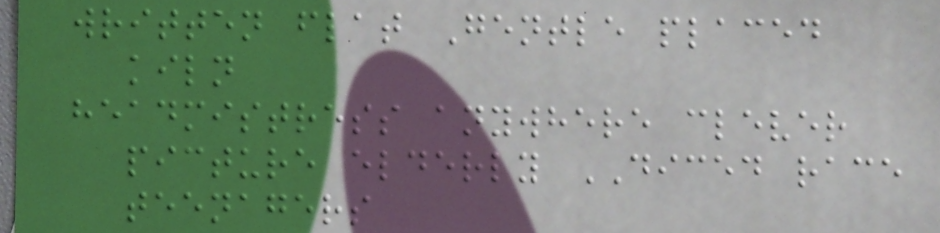written flat Gentle placed
kiln
headmistress anywhere clever
picture elderly DICED race
teenagers
